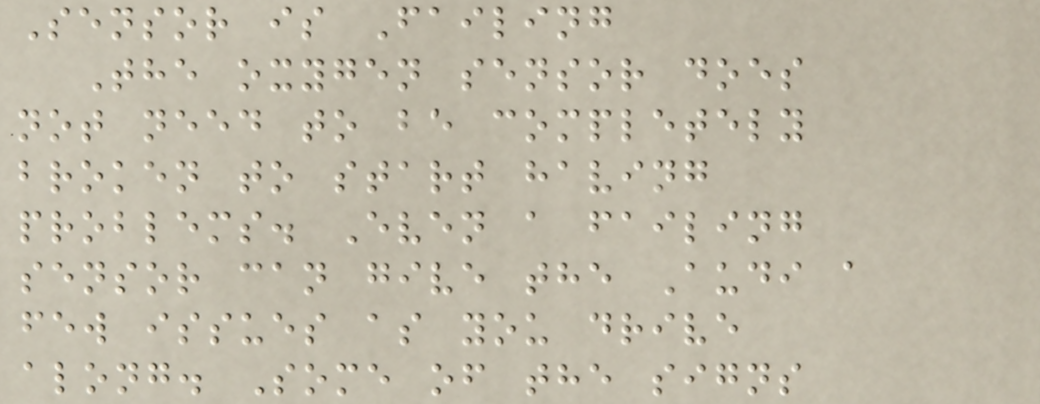Sensor is Failing
The oxygen sensor does
not need to be completely
broken to start having
problems. Even a failing
sensor can give the Audi a
few issues as you drive
along. Some of the signs
